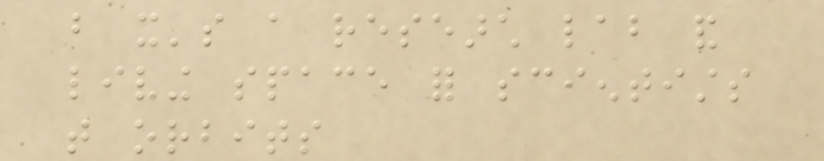but it's a research lab and
living space for scientists
that orbits
